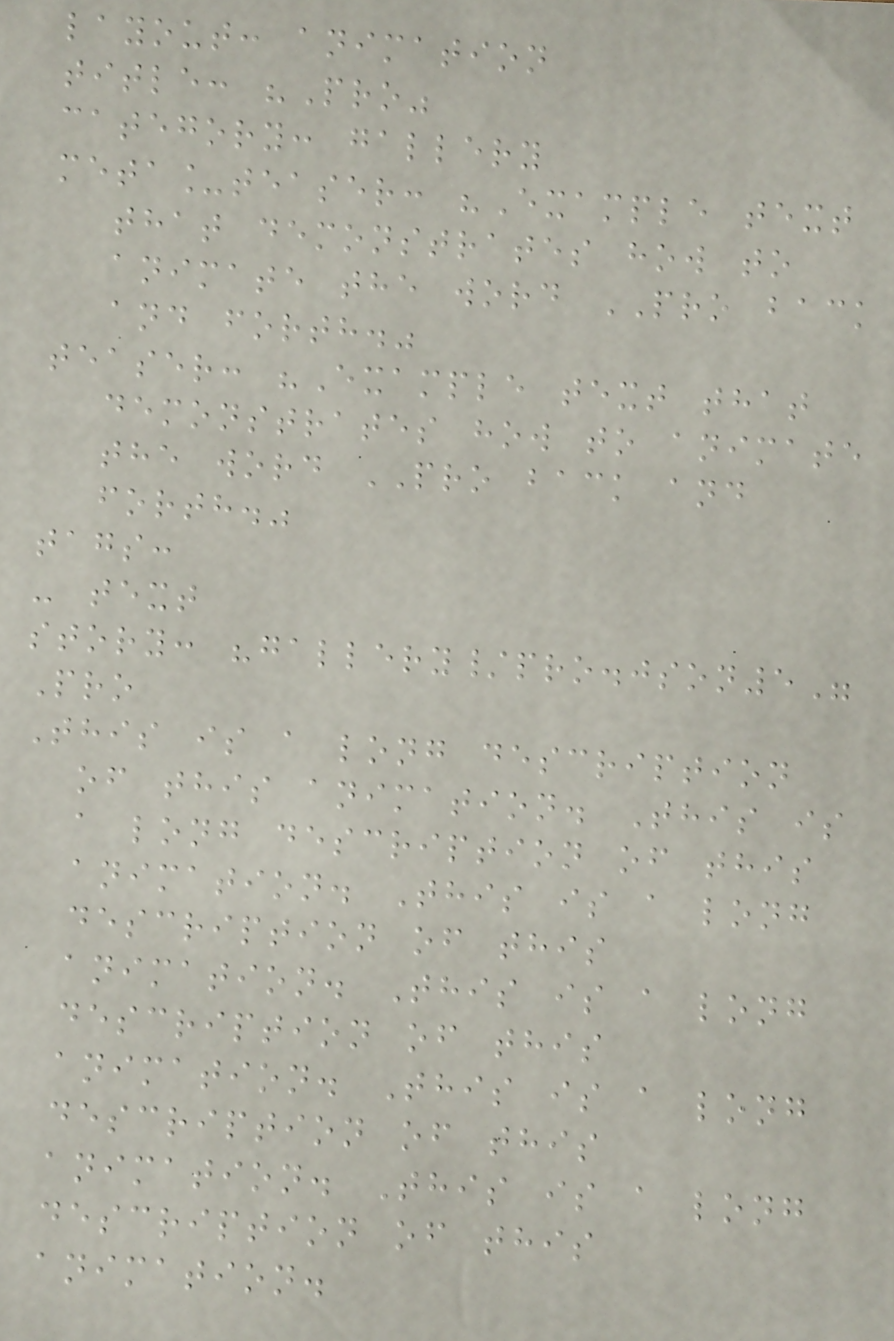layout: animation
title: "Pro"
category: gallery
meta_teaser: "Example text
that demonstrates how to
animate the word PRO back
and forth."
teaser: "Example text that
demonstrates how to animate
the word PRO back and
forth."
tags:
- text
story: "gallery/pro.json5"
Pro
This is a long description
of this animation. This is
a long description of this
animation. This is a long
description of this
animation. This is a long
description of this
animation. This is a long
description of this
animation. This is a long
description of this
animation.
